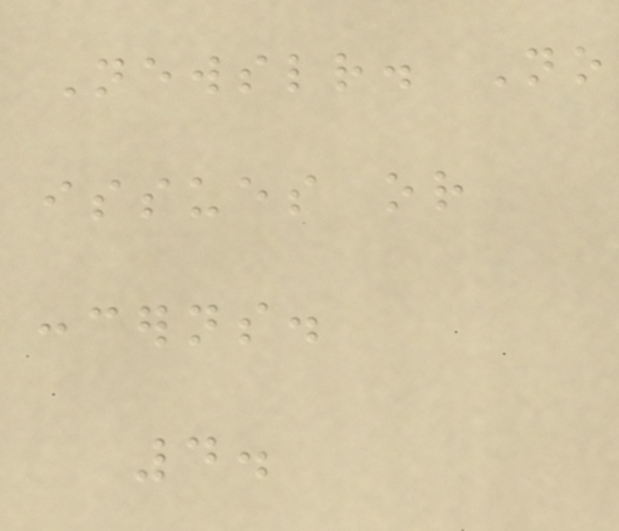Newsletter. No
issues or
concerns.
4.
